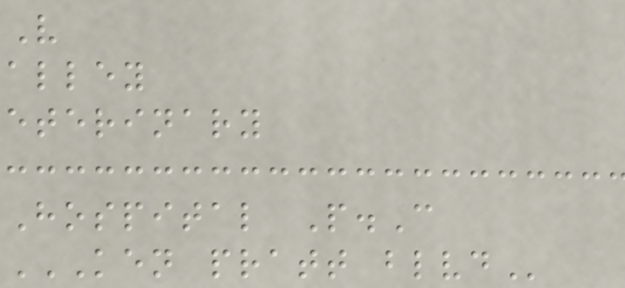V
alley
eterinary
Hospital P.C
KEN PRATT BLVD
